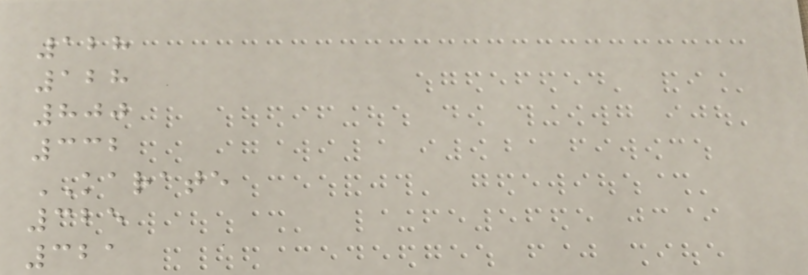128
128
800
332
KARATE
325
321
